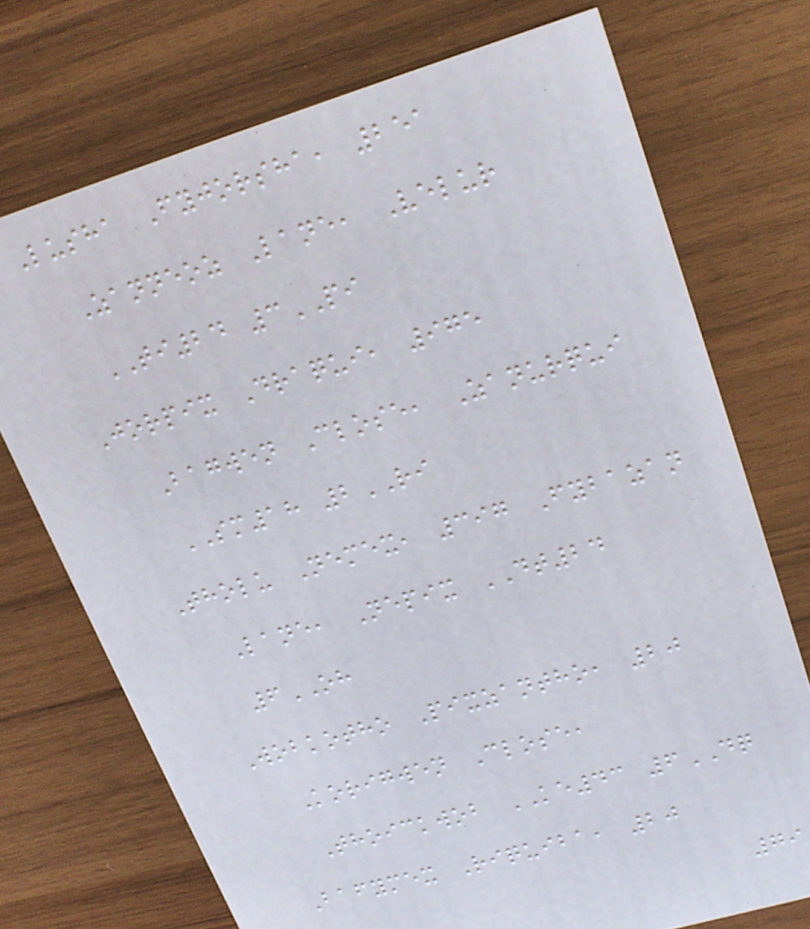Lusha Fyjorsha, 251
Zanneoz Lane, Velur
TI24 3PI
Jorpix Draqui, 975
Bagwen Close, Zanurqui
SM18 2RI
Tholu Nemex, 397 Fybazan
Lane, Nepix DT24
6OH
Wobkotho Pixzantho, 20
Korigwen Close,
Thoickwob KE43 6DQ
Bafymex Riquiba, 20
79
